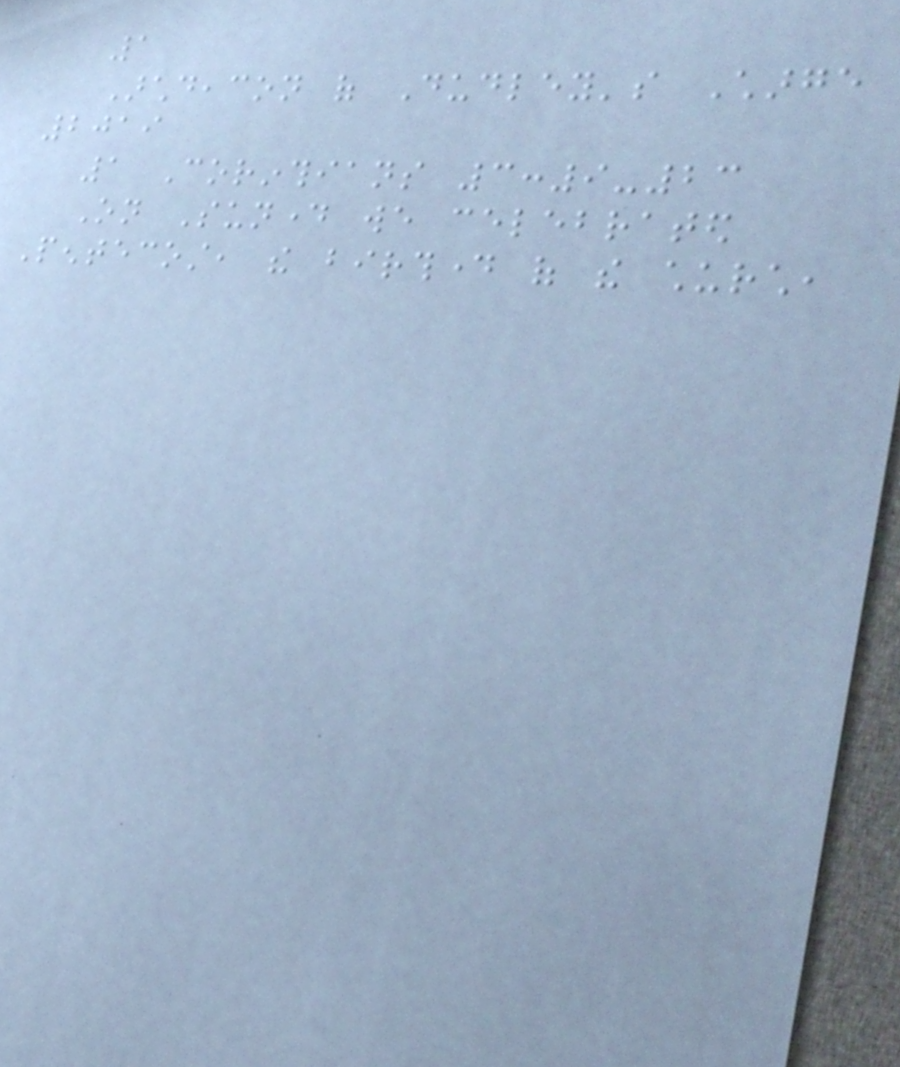1
Archdeacon of Dudley's Charge
2019
1 Corinthians 3:9-23
On Sunday we celebrated
Pentecost, the birthday of the church,
